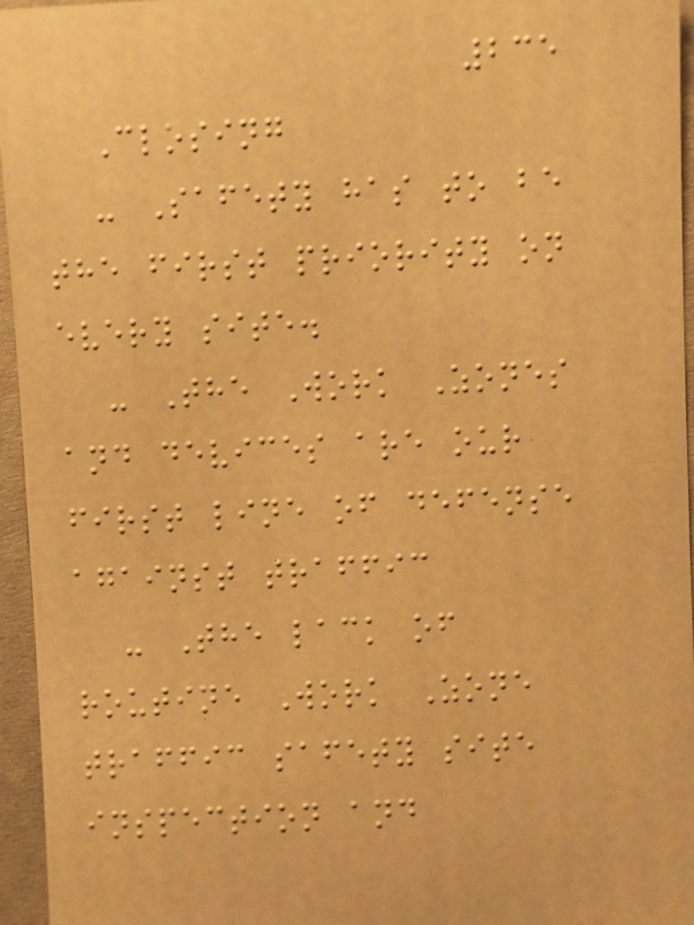235
Closing
- Safety has to be
the first priority on
every site.
- The Work Zones
and devices are our
first line of defense
against traffic
- The lack of
routine Work Zone
traffic safety site
inspection and
